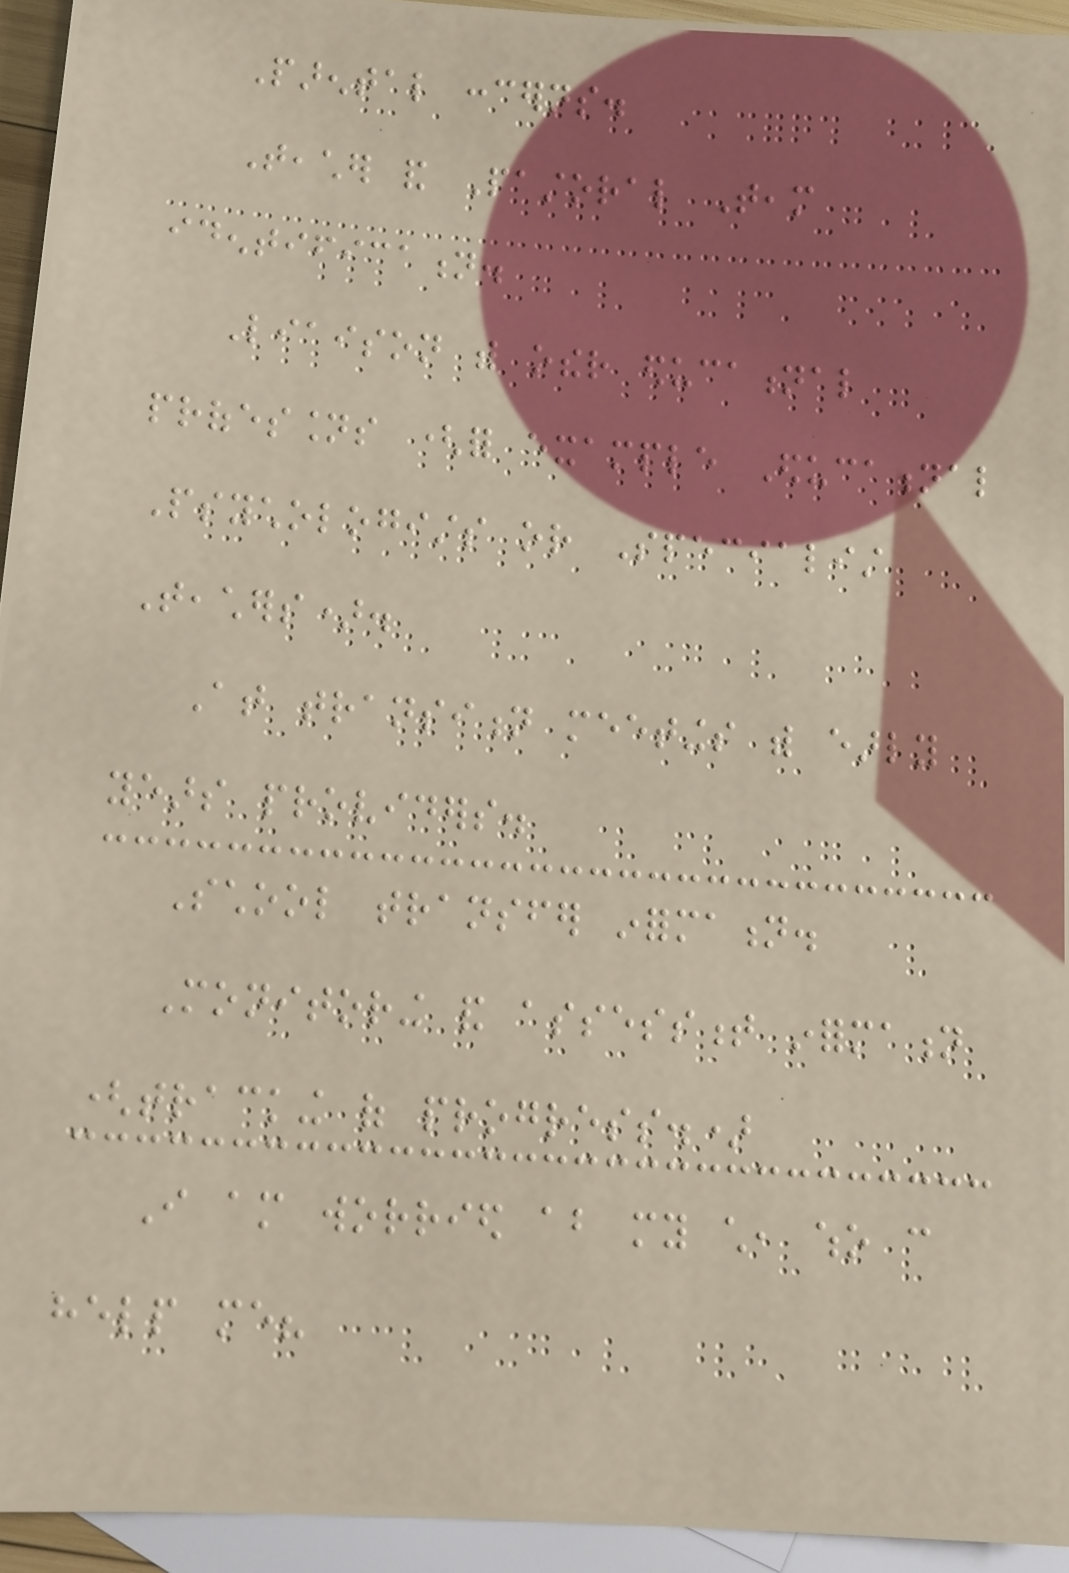Parental concerns.
Teacher and Pastoral Team
identification.
Liaison with other educational
professions (for example Educational
Psychologists or Specialist
Teachers).
At transition meetings with early
years providers.
School transfer information.
Monitoring and assessment information
(tracking of progress.)
I am worried about my child, who can
help me?
